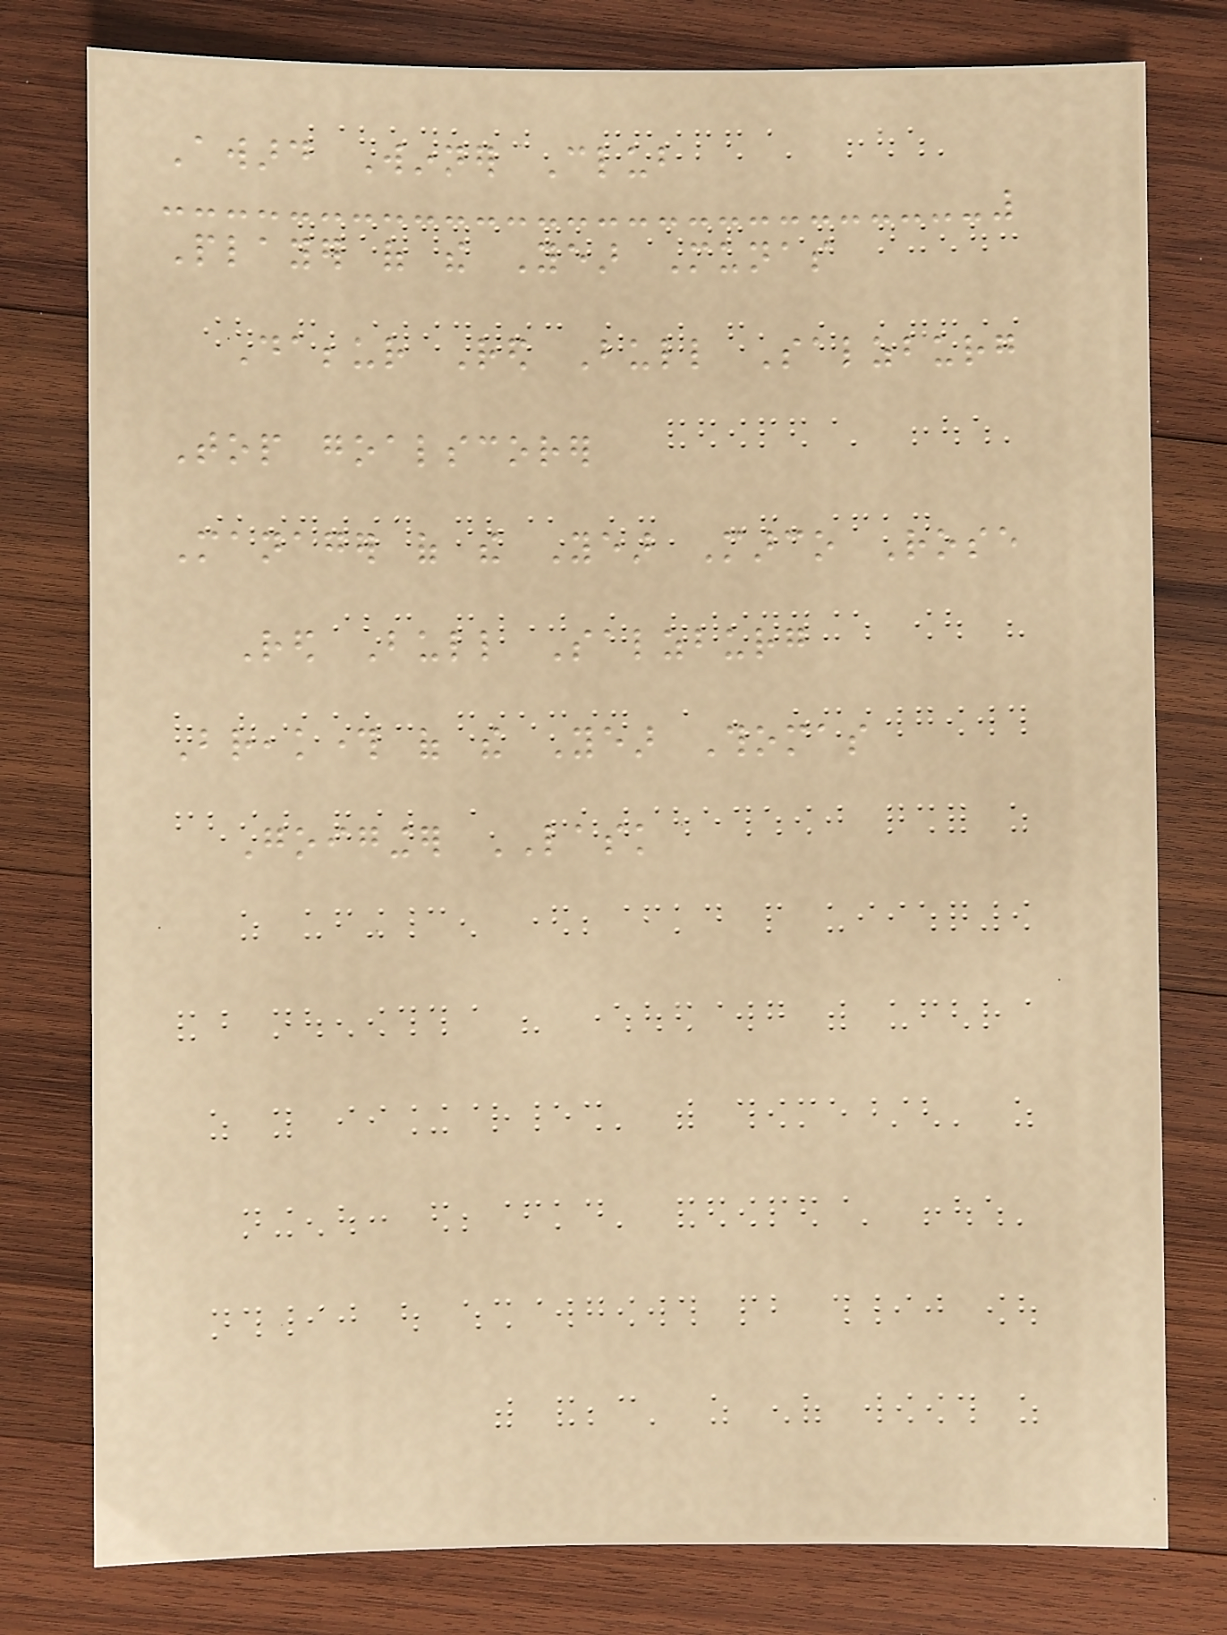Award Winner Club
Player of the Year Munas
Dabbur Red Bull Salzburg
Top goalscorer
Manager of the Year Marco Rose
Red Bull Salzburg
Breakthrough of the Year Thomas
Goiginger LASK
